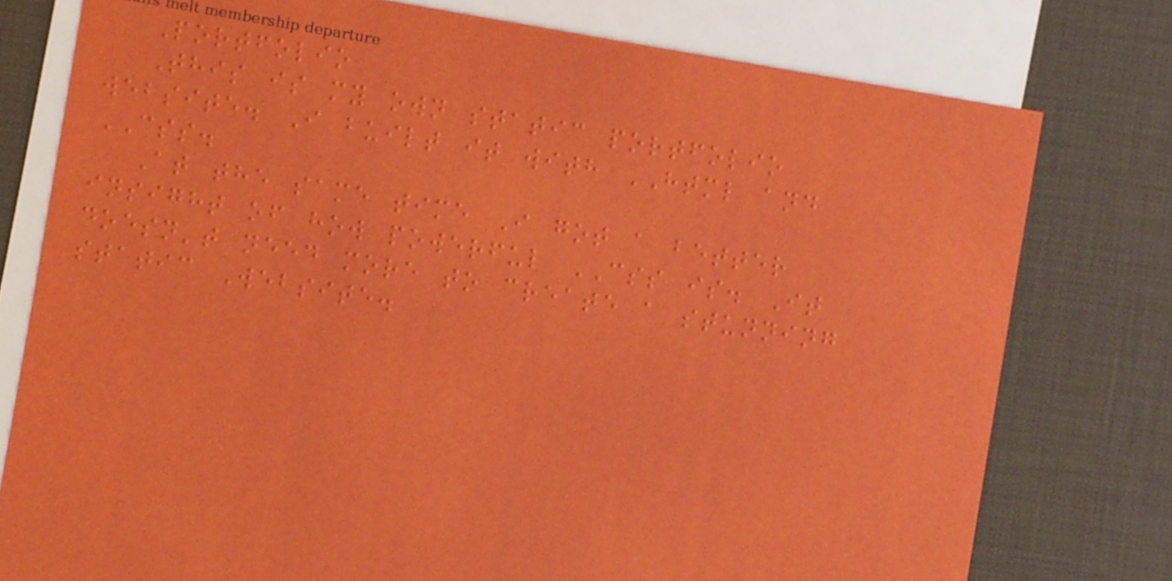Portfolio
This is my own static portfolio
website. I built it with HTML and
CSS.
At the same time I got a better
insight of how powerful CSS is. It
doesn't need more to create a stunning
static Website.
